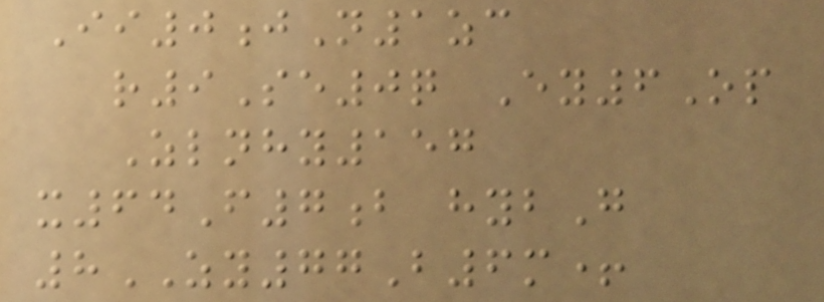Ii0jN1zc
r9Se0q Ey6Op
Zlnhy157
x64F7b hybG
8ZY77B6m+
